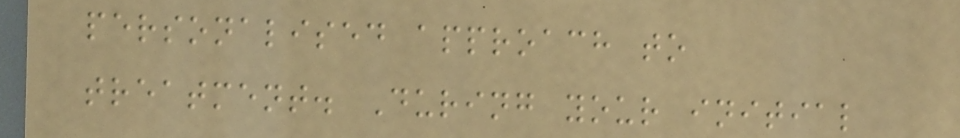personalised approach to
treatment. During your initial
